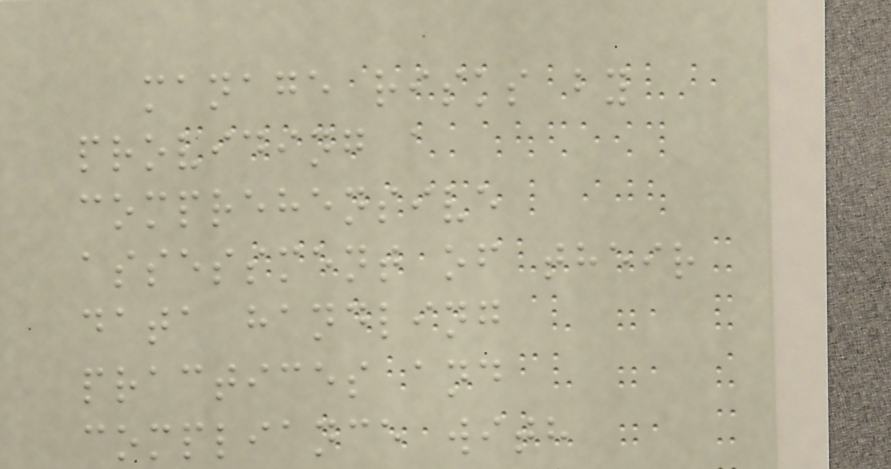manage risks by
providing a
comprehensive
assessment of their
data handling
practices and
compliance with
